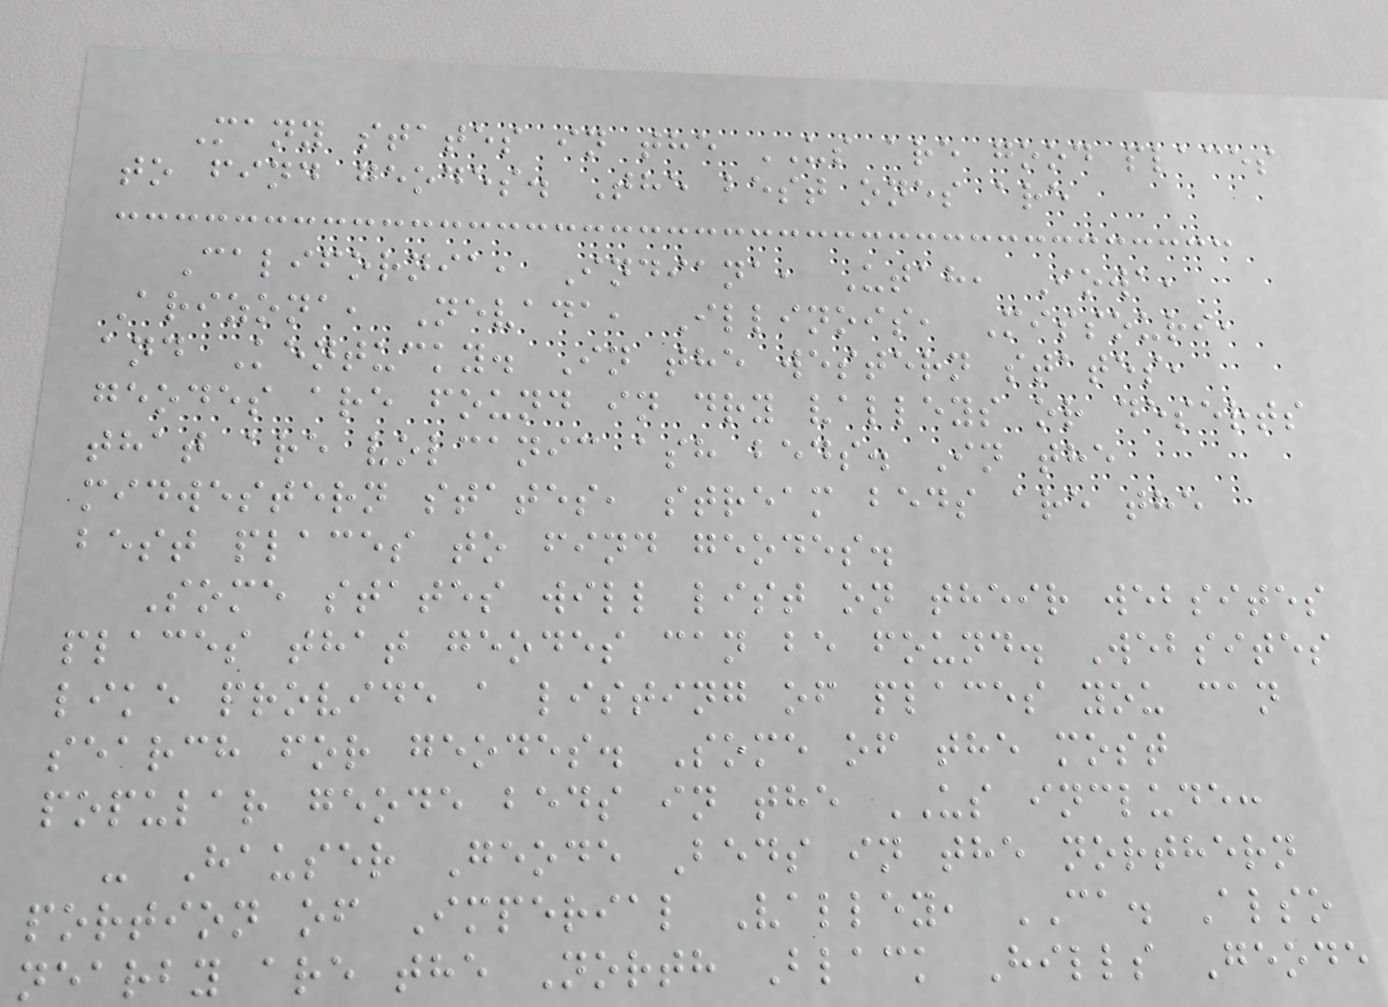Many states in the US are good places
to find geodes. The best ones are
California, Indiana, Utah, Iowa,
Arizona, Nevada, Illinois, Missouri,
and Kentucky. In the western states,
geodes are found in dry valleys or deserts
that are volcanic ash beds. In the
midwestern states, stream beds are the
best places to find geodes.
Some states will list on their websites
places that geodes can be found. Websites
like provide a listing of places you can
search for geodes. Some of the most
popular geode beds in the US include:
- Hauser Geode Beds in the northern
portion of Imperial Valley, CA. Also
nearby are the North Black Hills Geode
